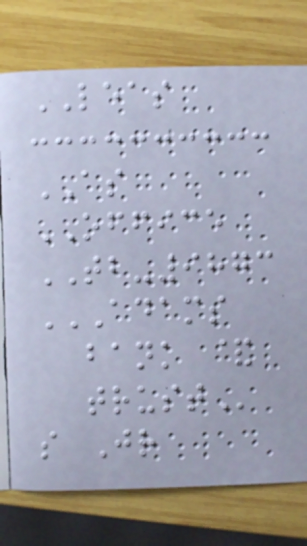LEAS
AS
OFFICE
TB-9873
ADAMS
BANK &
TRUST
s Jr
